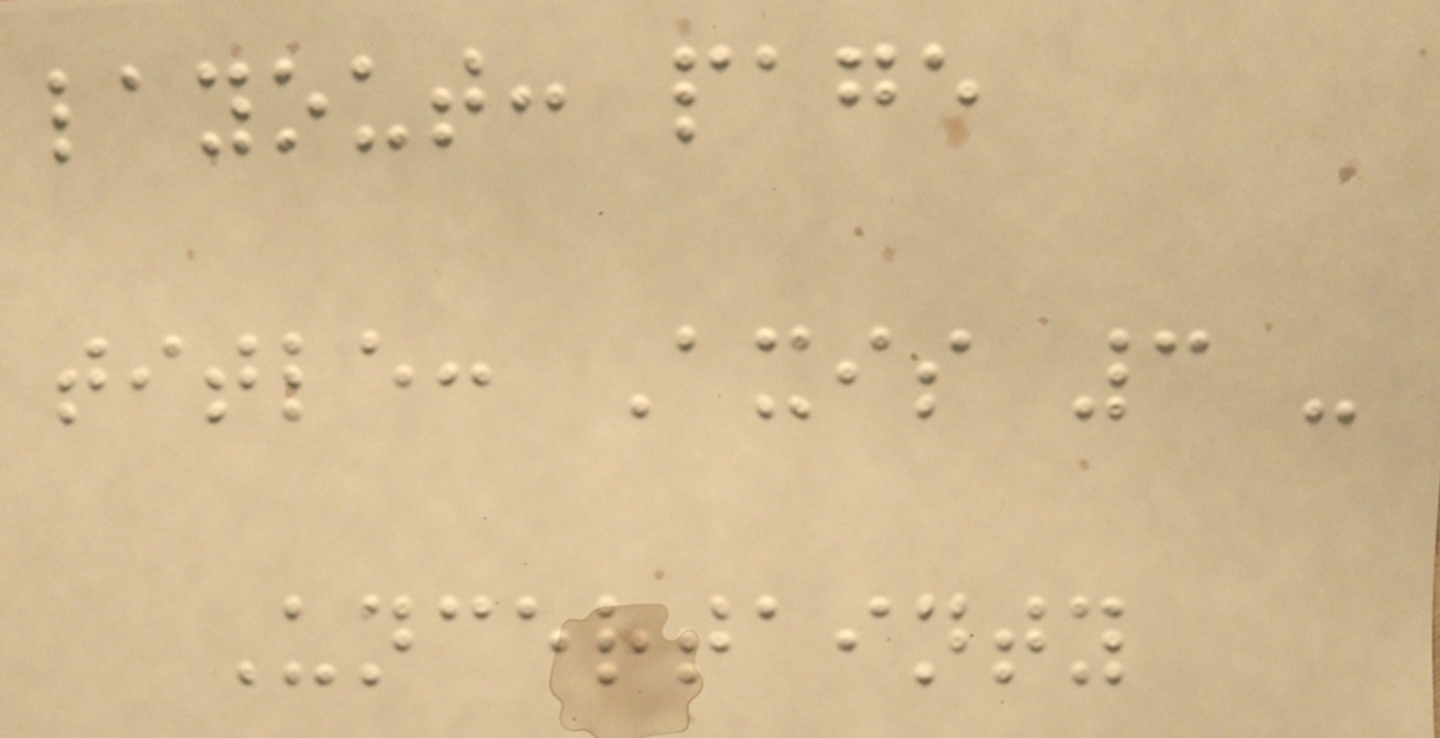layout: page
title: Axis 3 -
Uncertainty
